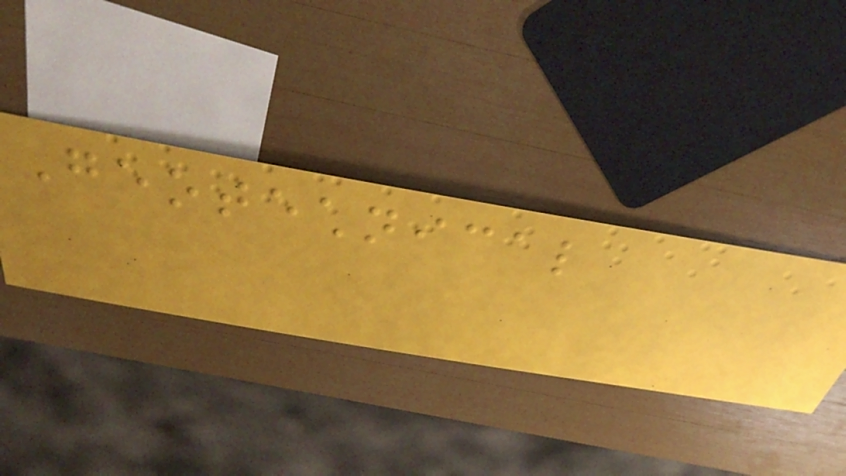Geotechnical
